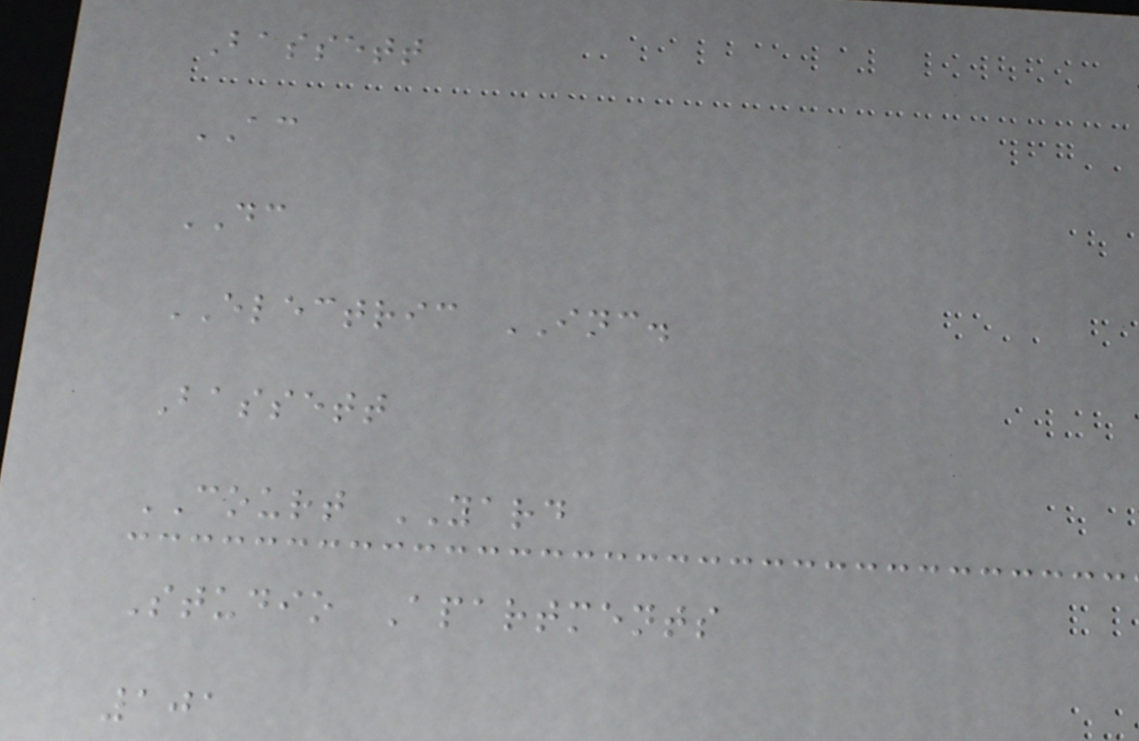Bassett
AC
DC
ELECTRIC INC.
Bassett
COURT YARD
Studio Apartments
101
